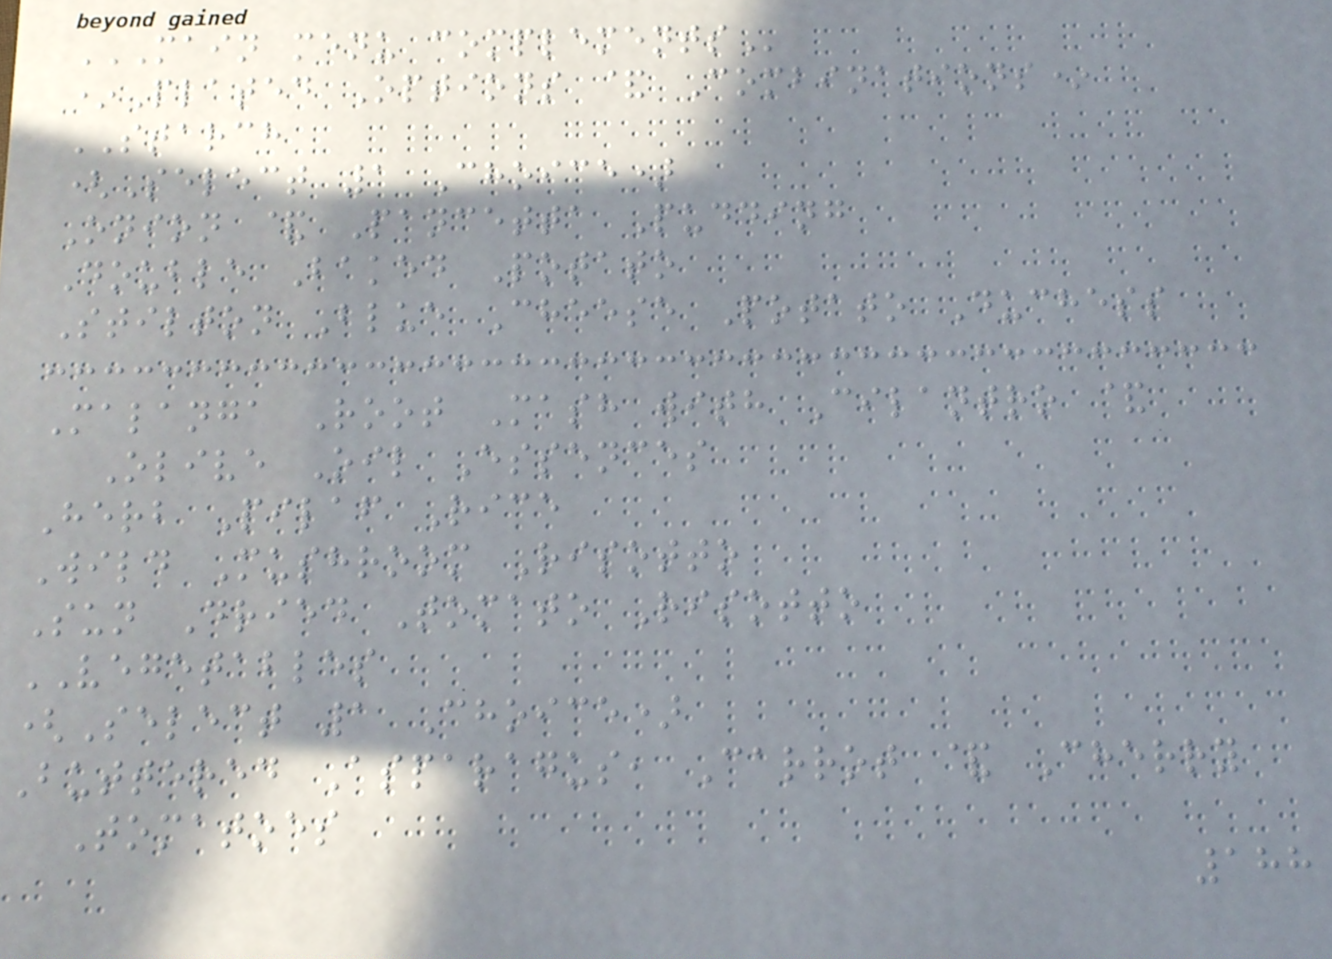MAIN MENU COMPLEMENTS
*Plated Options & Combinations*
STARCH
(Select 1 Choice)
Onion & Pancetta Pudding
Double Baked Potato
Stilton Blue Cheese Potato Duchess
Malanga Root Mash with Cilantro &
Olive Oil Essences
Herb Pilaf Rice
Wild Mushroom Risotto
Sun Dried Tomato Risotto
VEGETABLES
(Select 1 Choice)
Buttered Asparagus, Carrot & Cherry
Tomatoes
188
